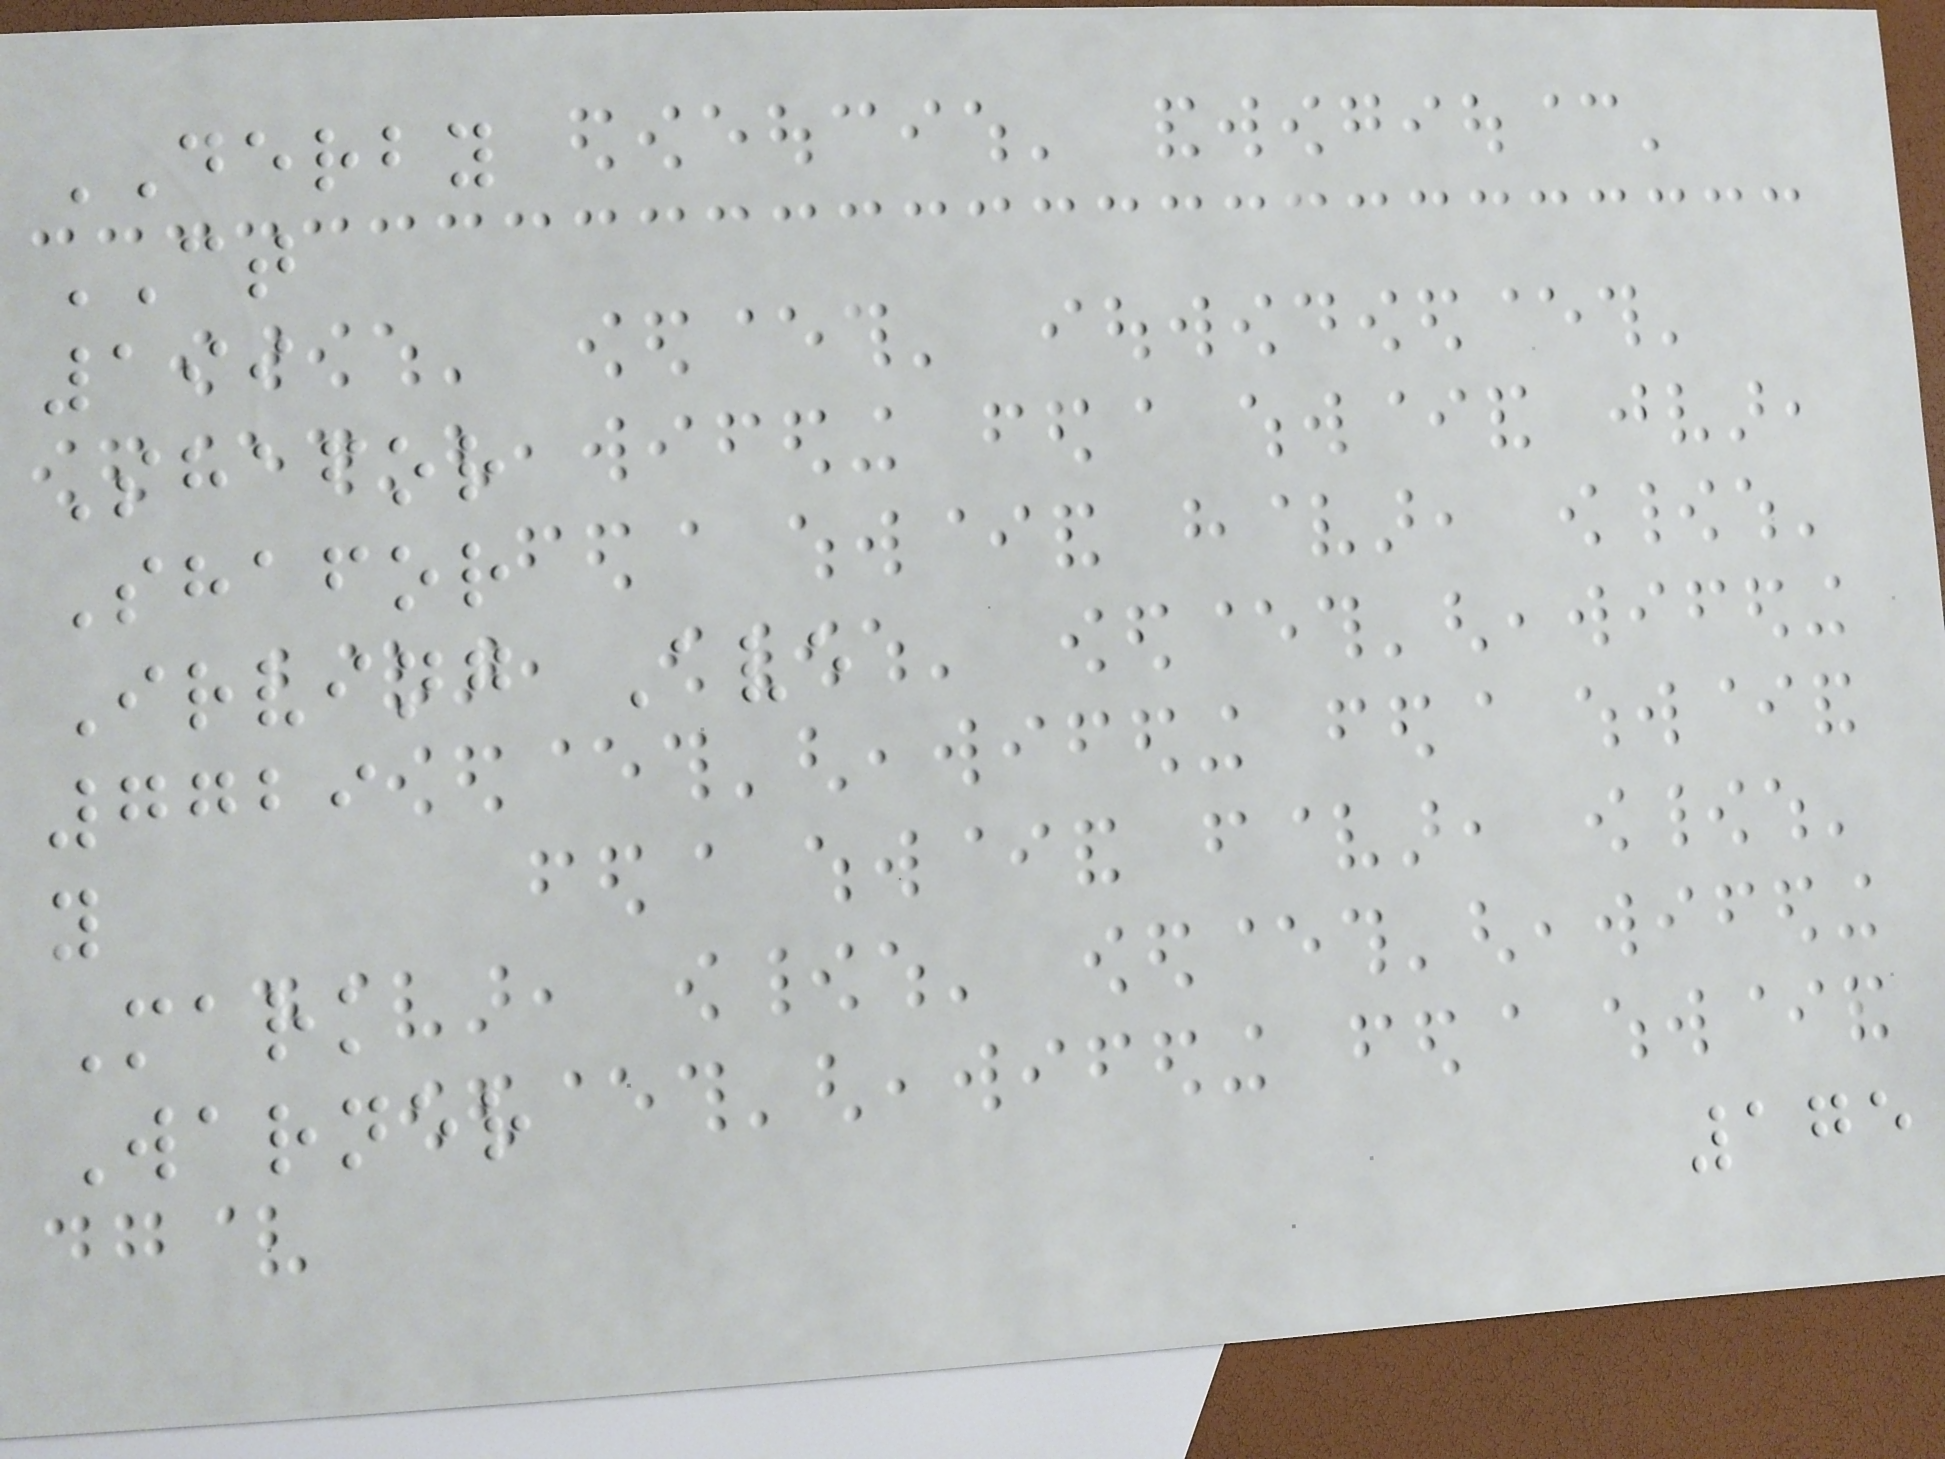DERBY
CT
199
Shafor
Shafor
Irving Ave
7729
y
Mark
Warner
175
